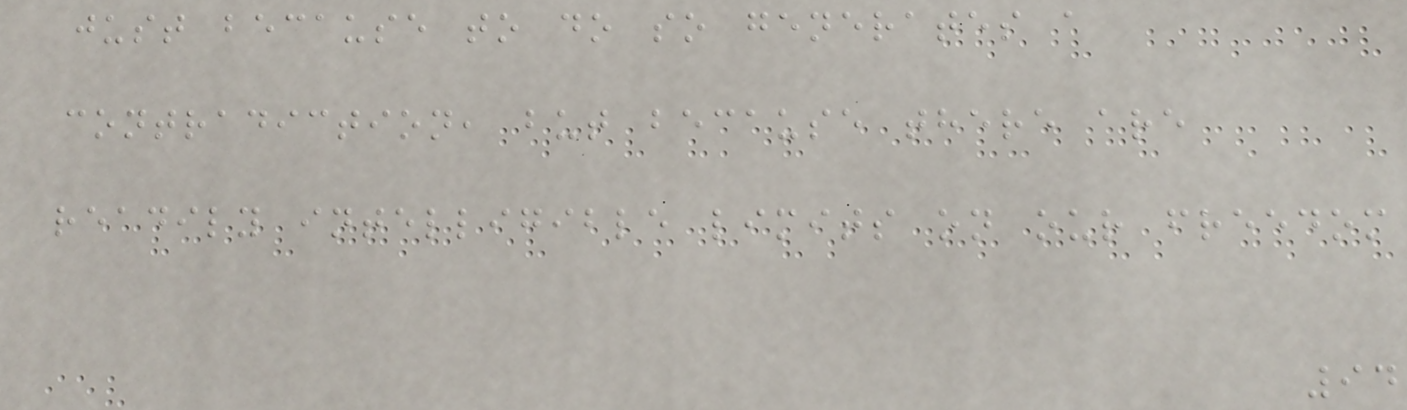just because to do so generates a
contradiction, but because there are
readily intelligible limits on our freedom
94
